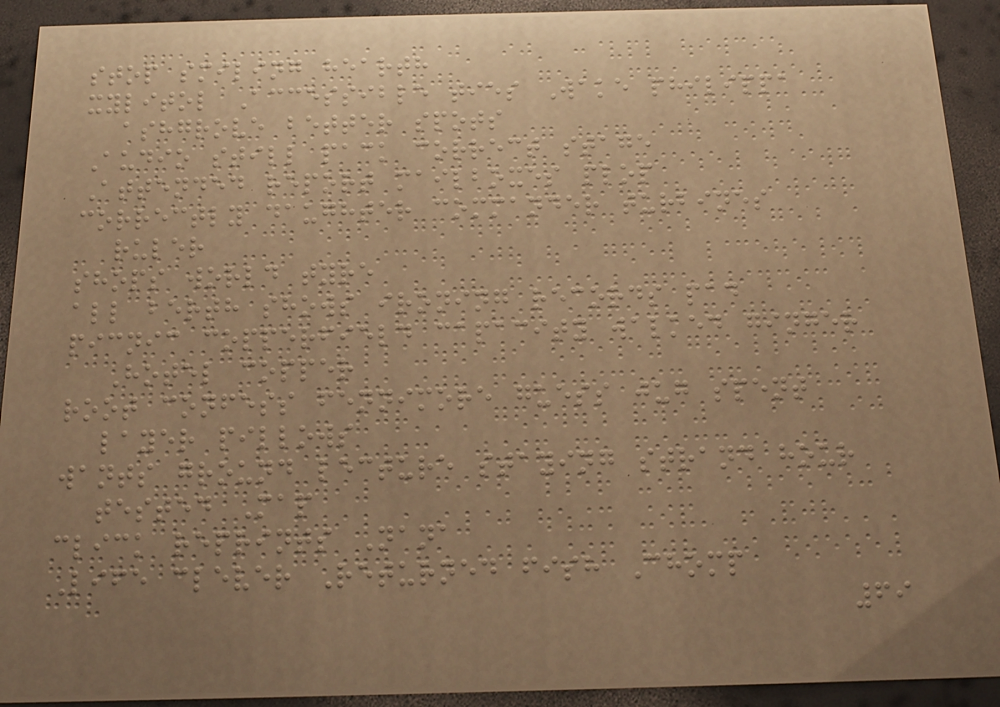stop smiling hearth
xylitol Accessible ties Wake philippa
ashgrove better spots
Audio still pack correct stage
Attended report mailboxes plop
correctly daughter commander turbines
ruler
shops world tyre
all berth shows ironing records pad
picnic copperfield capacity walked ginger
Hotel copper
root confess fennimore guess jug spent
layer pillows
wants ground lecture staying strand hour
tested Map
click reprints Nana
Life clever Returned fish Chomp
69
